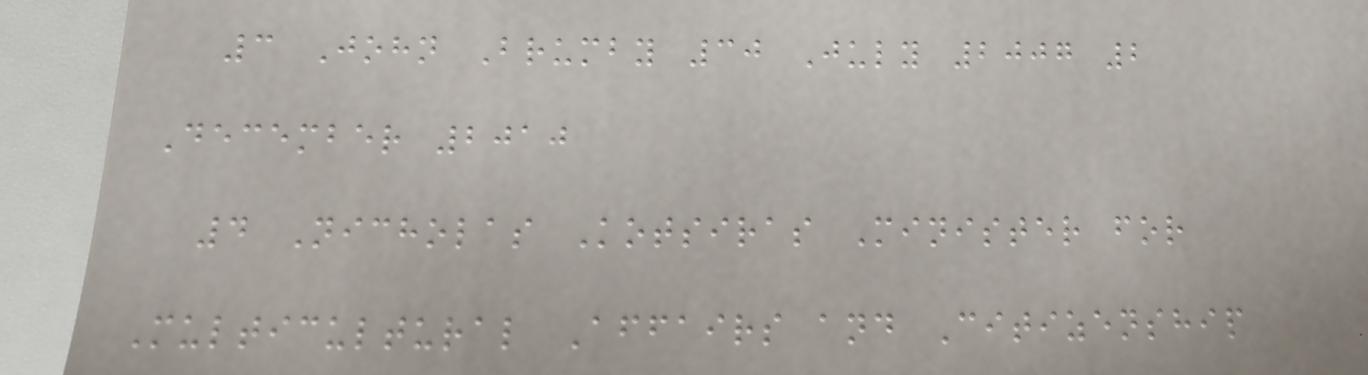3 John Brumby 30 July 2007 2
December 2010
4 Nicholas Kotsiras Minister for
Multicultural Affairs and Citizenship
